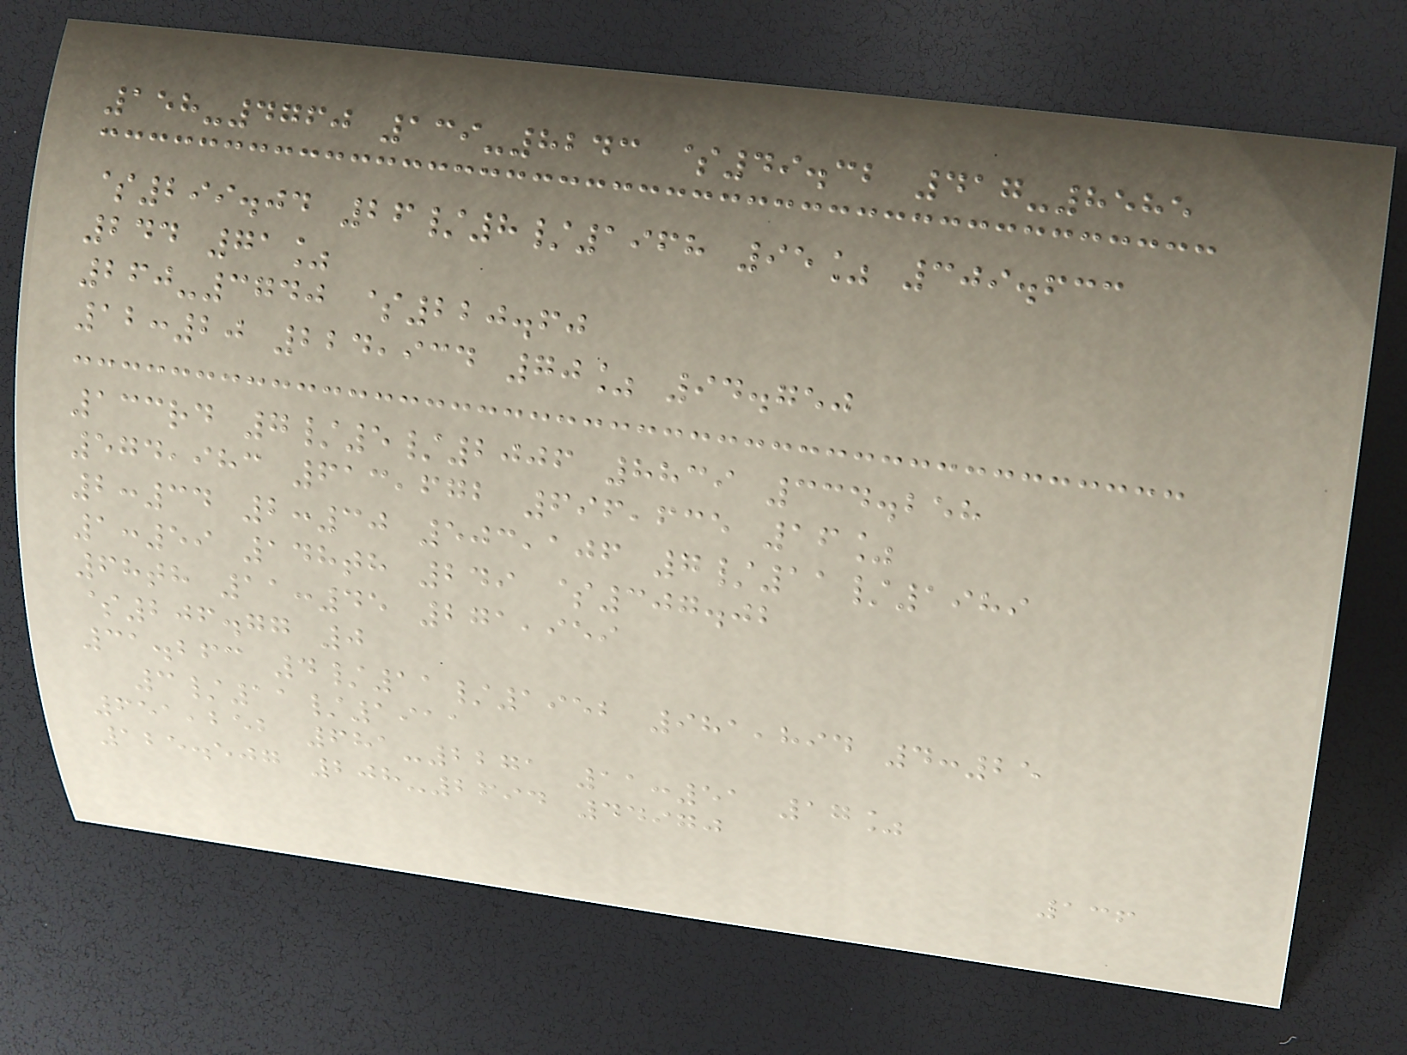158-4760 139-8243 $49.32 417-8585
$299.04 26/8/1968 95% 309.633
244 71%
260-3740 $220.60
12:20 224,934 70% 94.750
133rd 7/5/2006 8839 334.258
574,983 613,672 696,635 16%
2:34 2:30 503,106 7/11/1989
1:59 148th 249 $307.02
68th 11:45 271,959
$206.77 0
31.263 4/11/1952 981,894 4:25
3/11/1911
651,252 681-2271 11:51 17%
125.507 208-2694 44970
136
